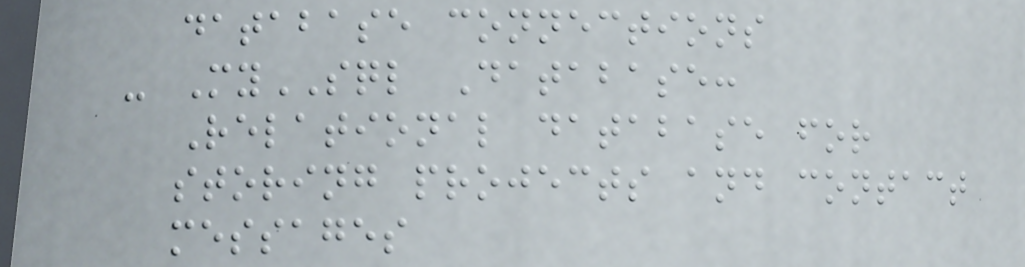database connections
- MySQL Database:
Relational database for
storing projects and contact
messages
